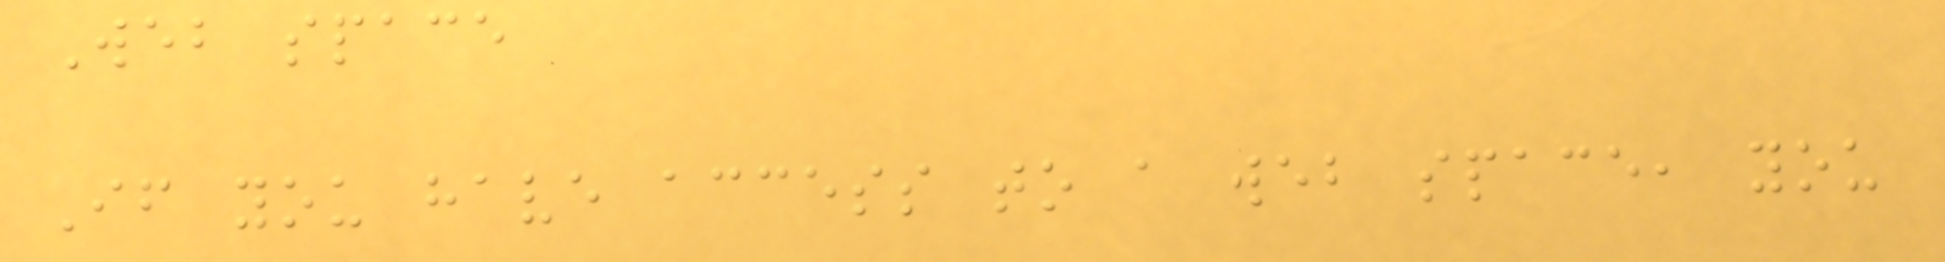Web space
If you have access to a web space, you
